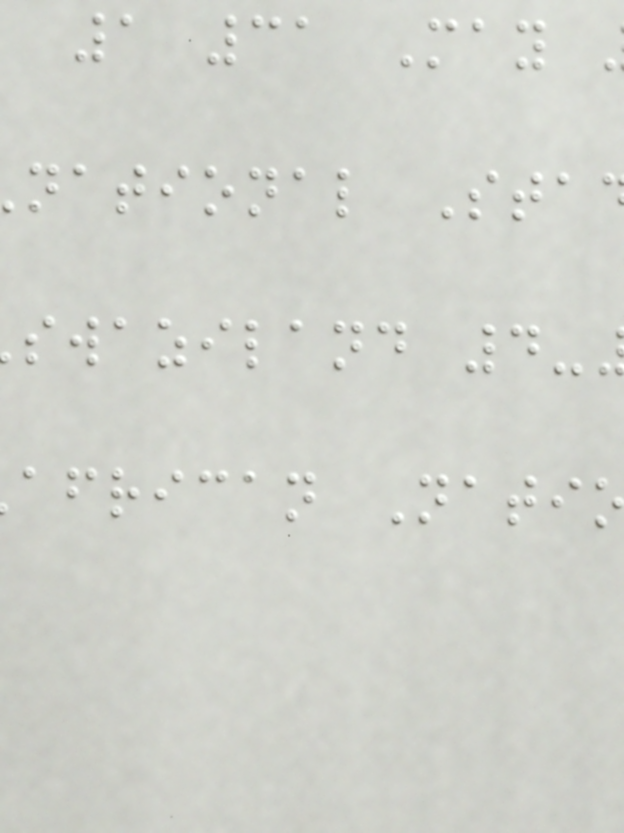1 31 May
national Sta
swaziland 4-
african Nati
